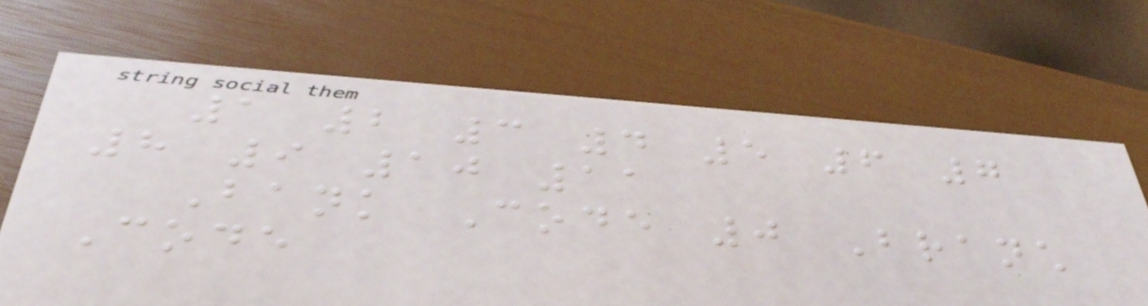1 2 3 4 5 6 7
8 9 10 11
Bank Code 0 Branch
Code
